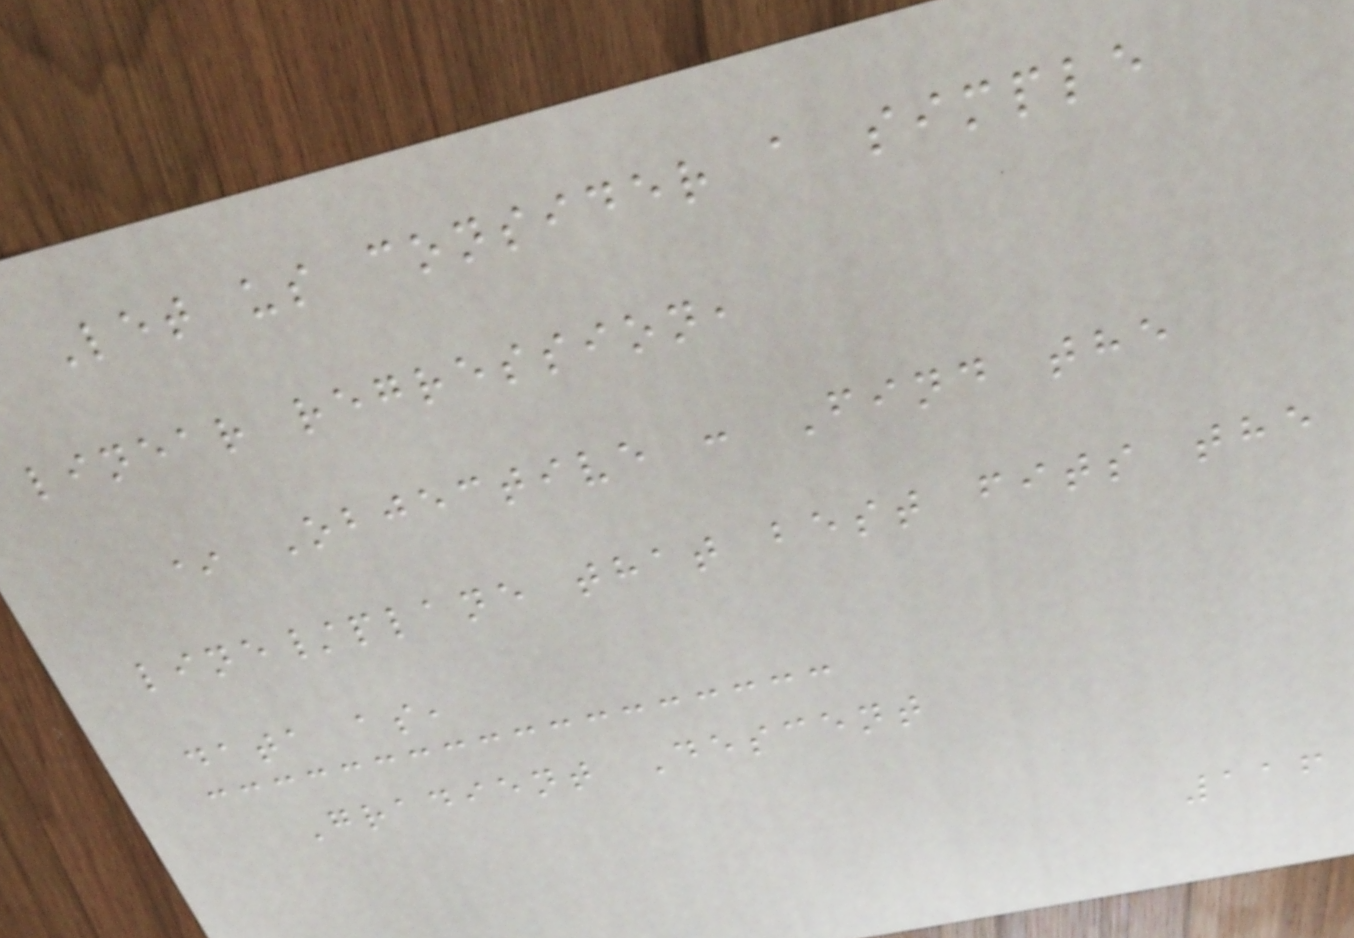Let us consider a simple
linear regression,
* Objective : Find the
line/plane that best fits the
data as,
Gradient Descent
116
